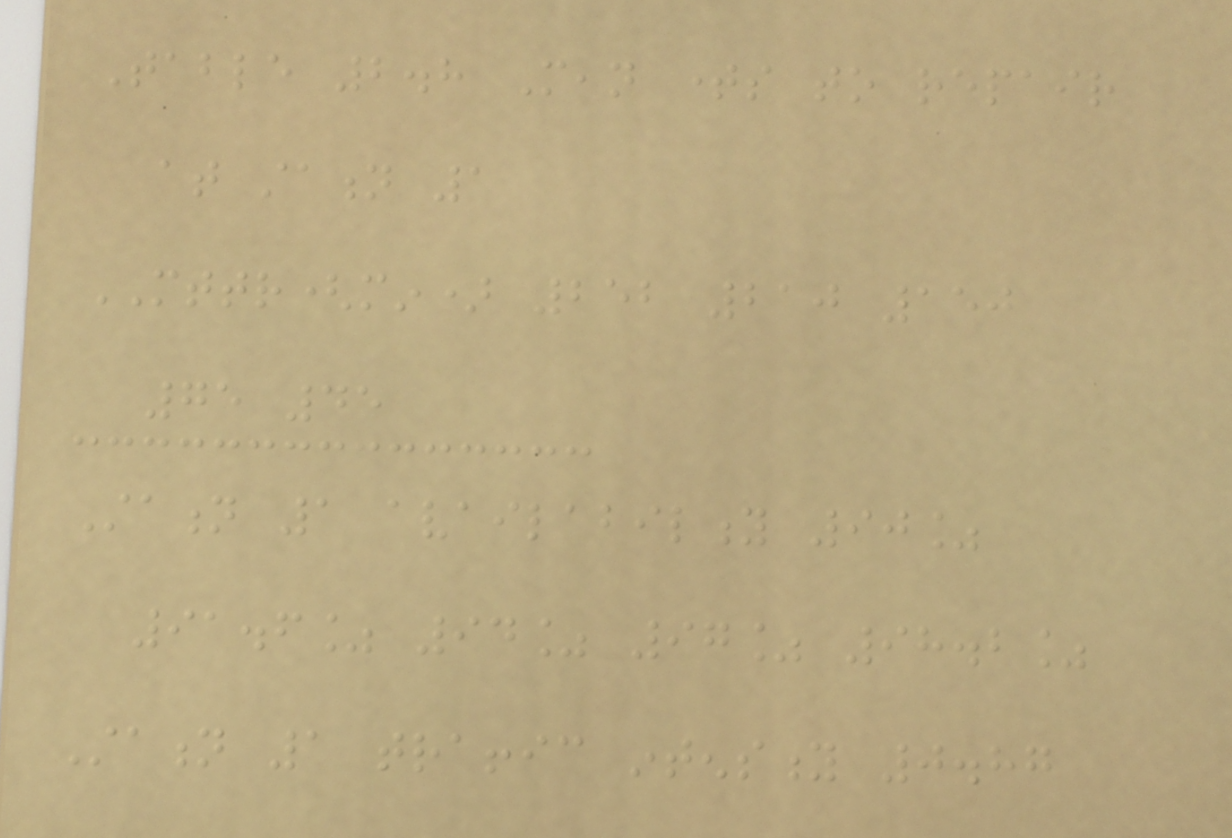Table 2.8 Mean times to repair
at station 1
MTTR(min) 252 210 150
75 45
Station 1 availability 90%
91.6% 94% 97% 98.2%
Station 1 traffic intensity 0.87
